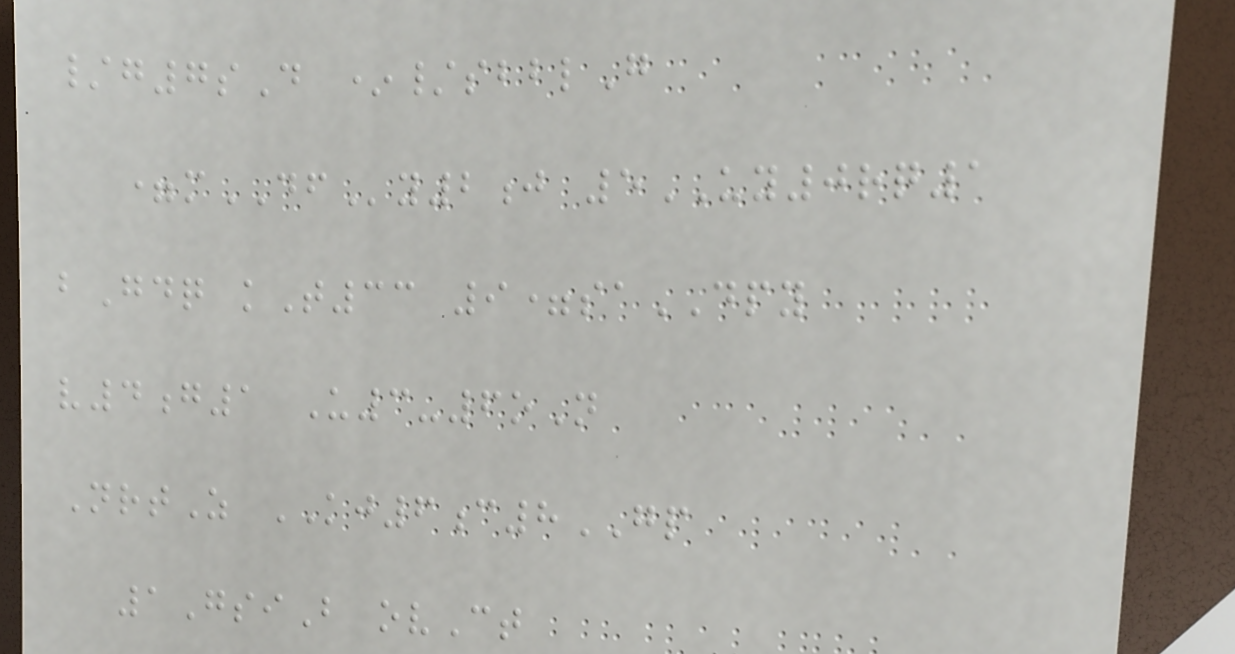/g7sD */sbblG
=mDFy2j 5UY0rq1
bGdq kT33 9=saDPY
v4g1 U3-6oN
NrtZ KJ6c8GP
1GsiB ovCt
